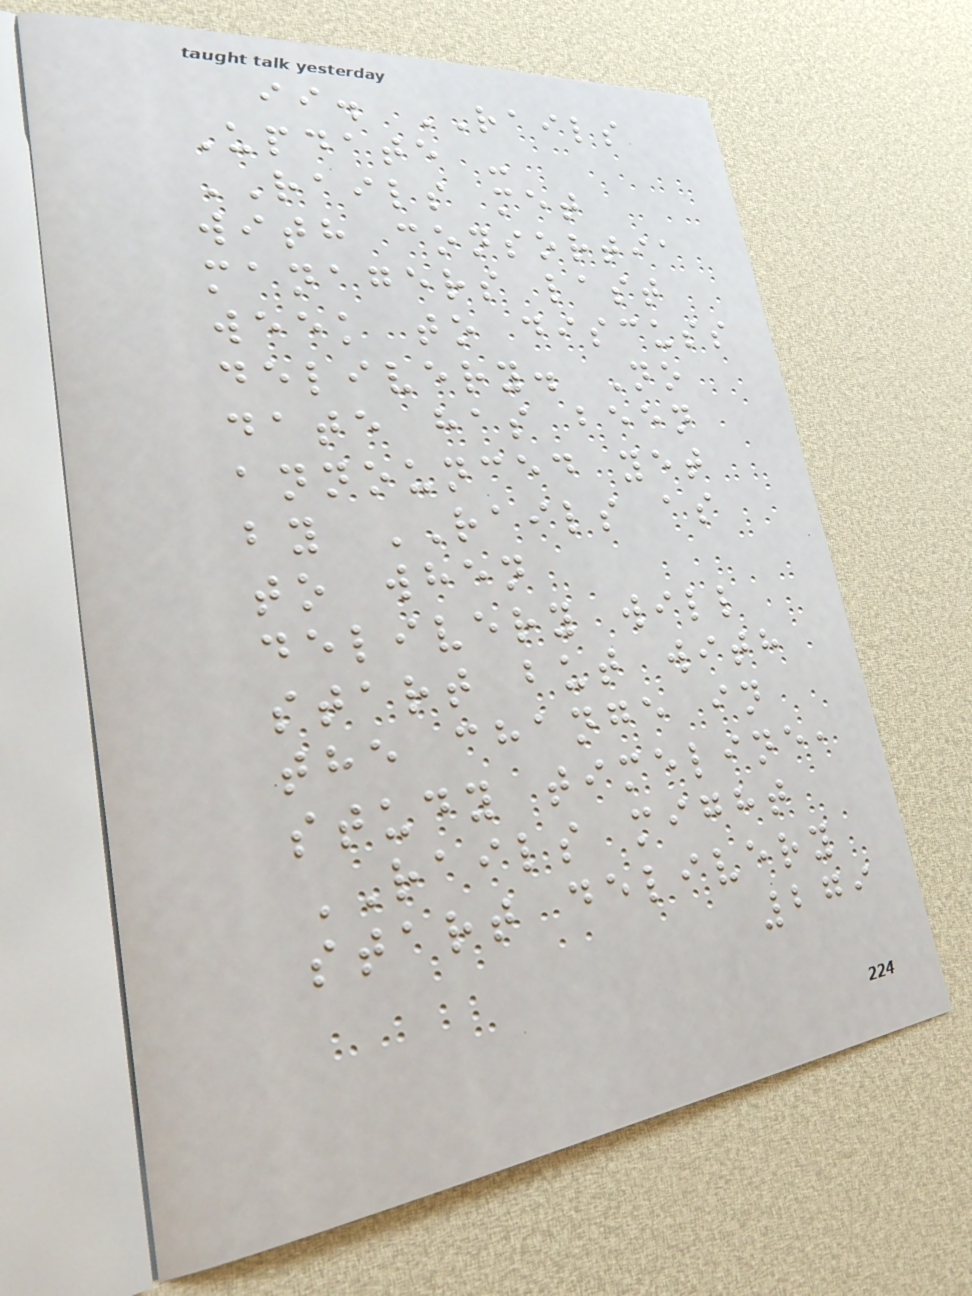ii. RAILS
Update -
RAILS met
with consortia
managers last
week to discuss
delivery. No
date has been
announced yet
by RAILS as
to when
delivery will
start but with
the change in
study timeline,
RAILS might
start delivery
279
